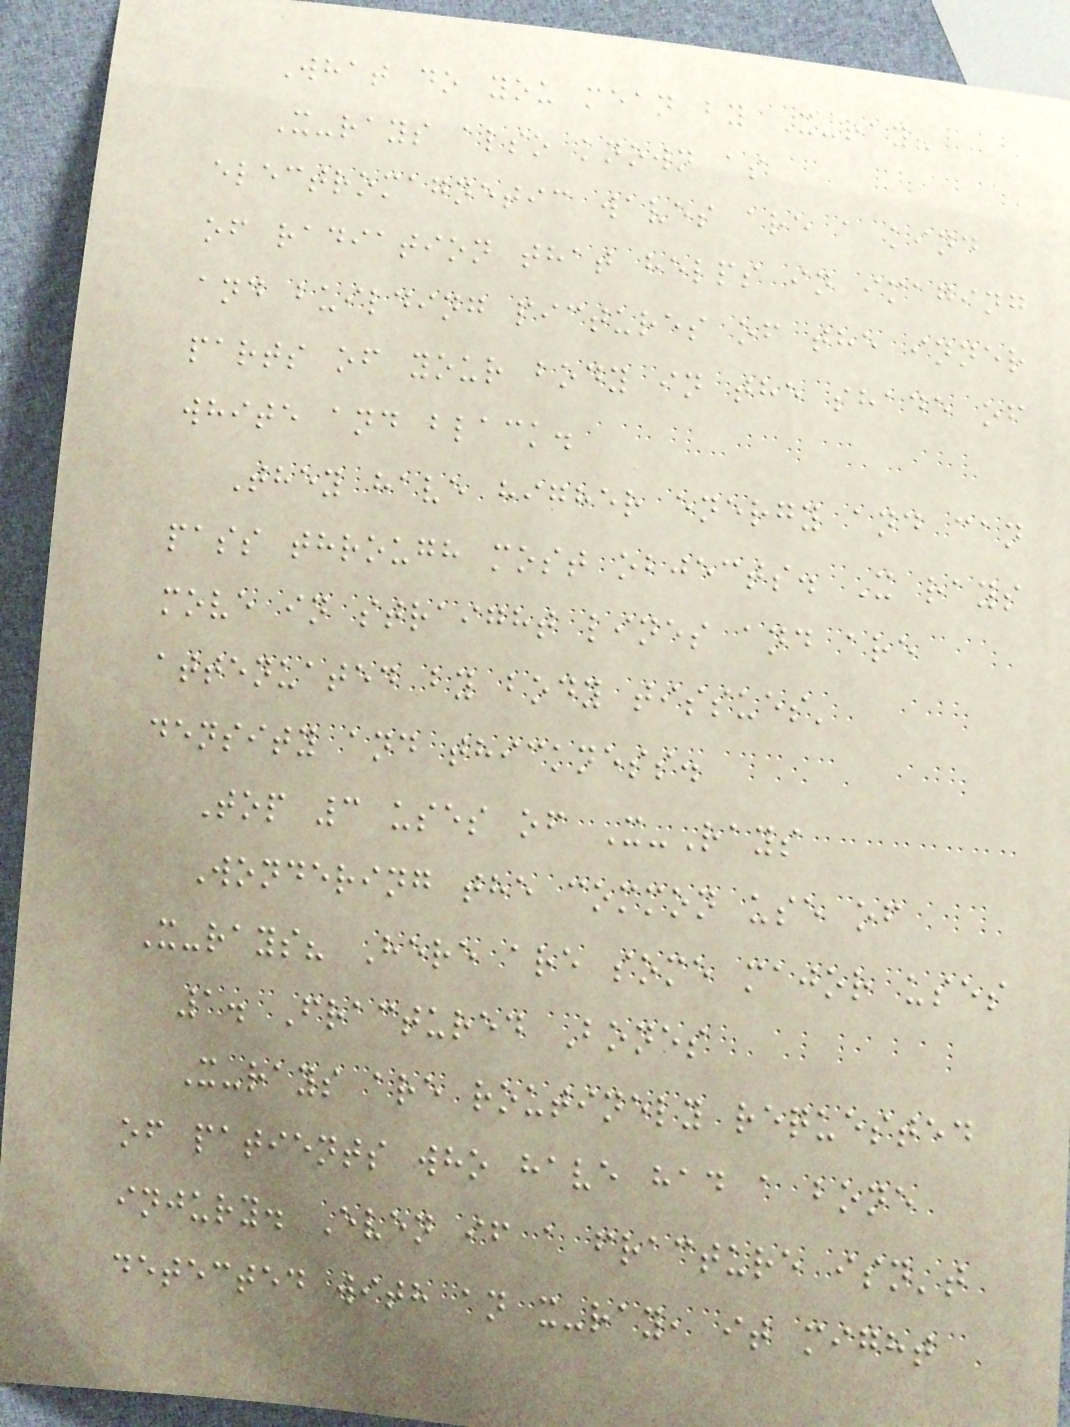What do you mean by X-ray?
X-rays also known as
electromagnetic waves are a kind
of radiation that helps in imaging
and building pictures of the inner
parts of your body in the shade of
white and black.
They have higher energy and can
pass through most objects. X rays
move in straight lines and are
attenuated by body tissues'
density and thickness.
Top 3 uses of X-Rays
Wondering the common use of
X-rays? Here are some major uses
1. Fractured Bones
X-rays are routinely requested
of patients who have had a bone
injury. Even if a fracture isn't
detected with an x-ray, it might
